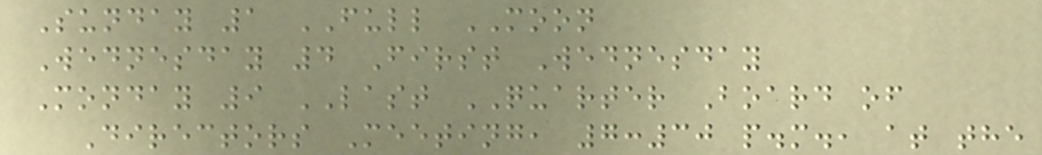Sunday 1 FULL MOON
Wednesday 4 First Wednesday
Monday 9 LAST QUARTER Board of
Directors Meeting, 7:30 p.m., at the
